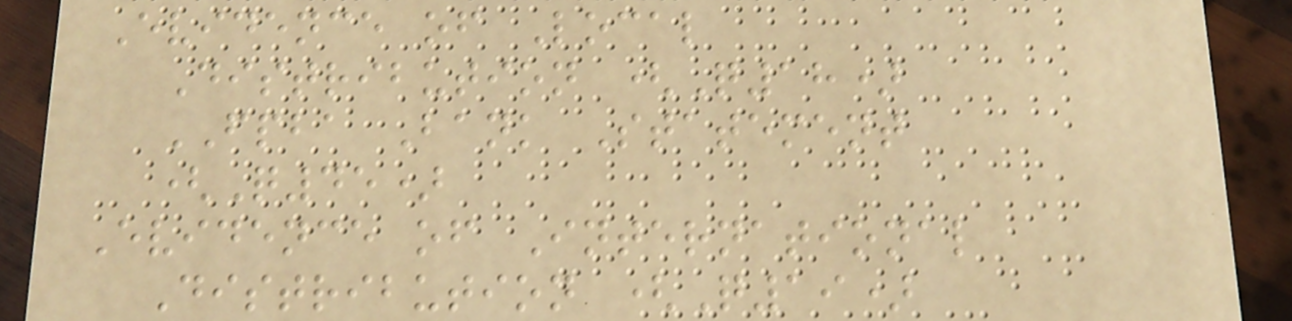Evidence of Local
Distribution (Q18)
FPBA Bank Statement
(Q45)
Evidence of International
Distribution (Q19)
